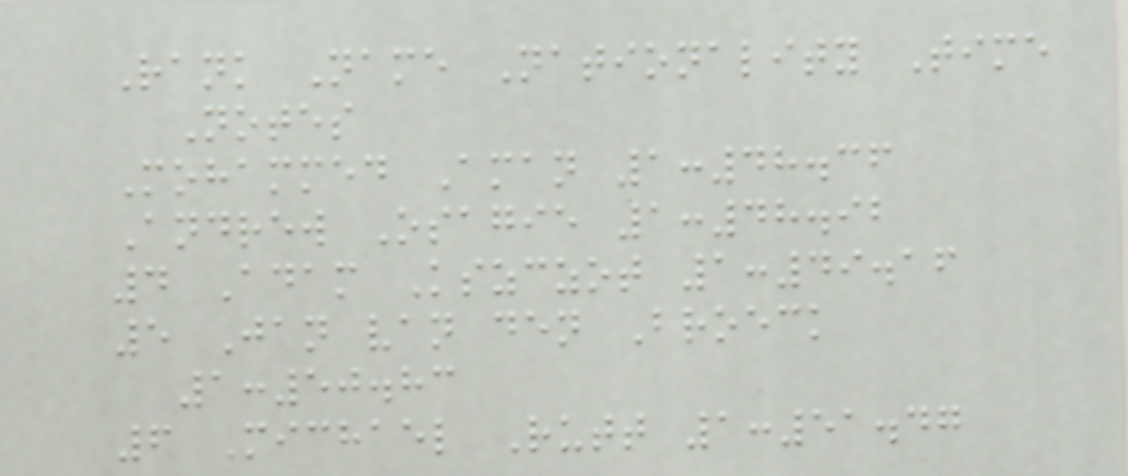Rank Name Nationality Time
Notes
Mohammed Aman 1:48.36
Andrew Osagie 1:48.92
4 Adam Kszczot 1:49.16
5 Jan van den Broeck
1:50.83
6 Michael Rutt 1:51.47
